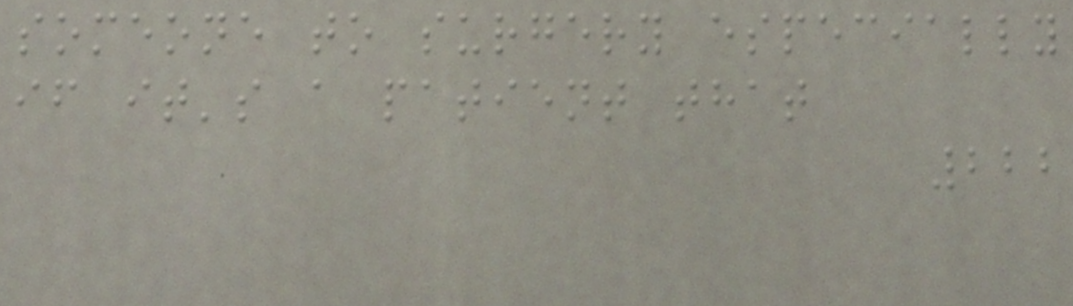someone to surgery especially
if it's a patient that
222
